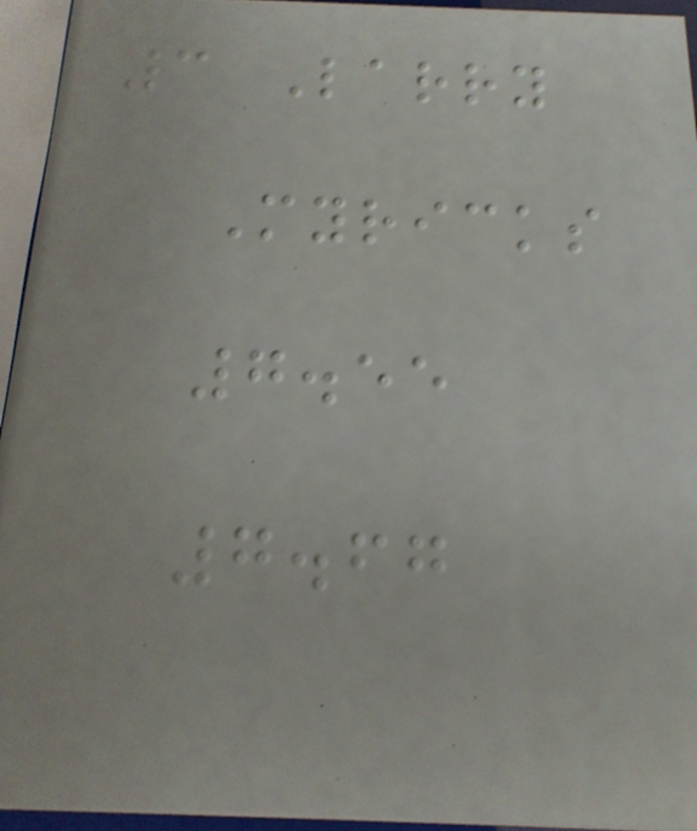3 Larry
Myricks
7.55
7.67
